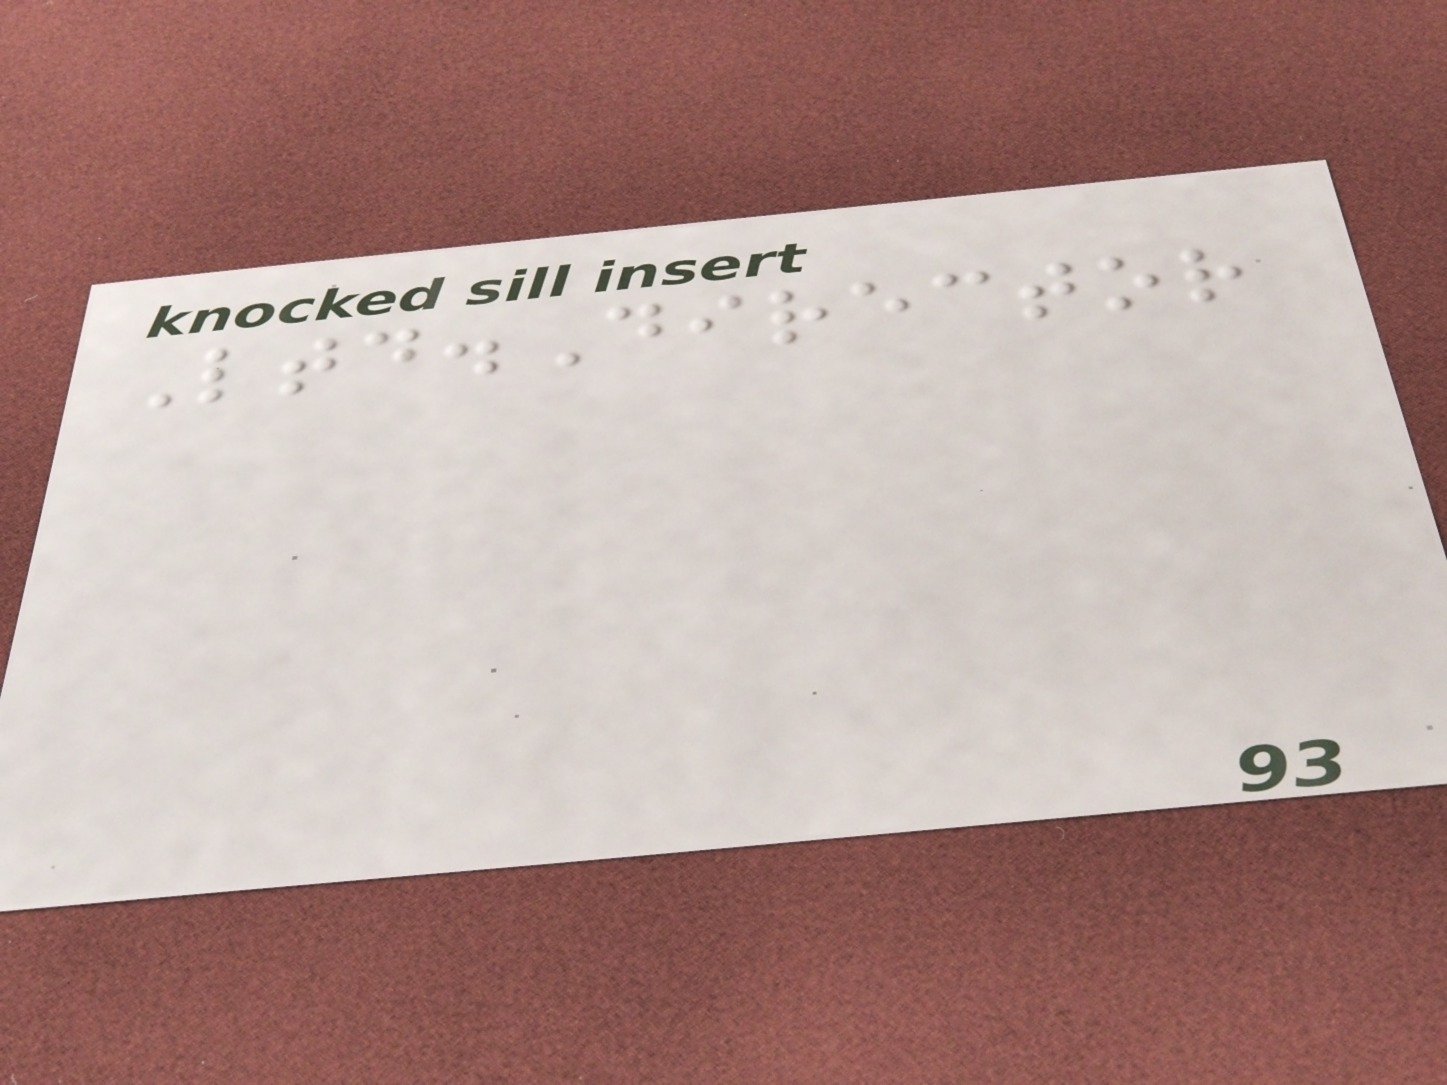Ltd.Director
